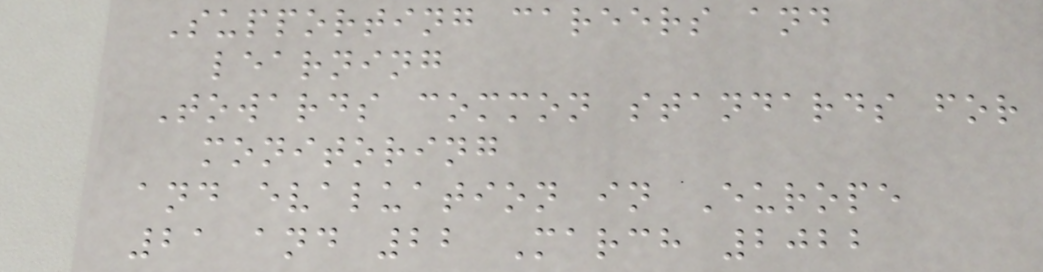Supporting careers and
learning
Towards common standards for
monitoring
and evaluation in Europe
21 and 22 March 2022
